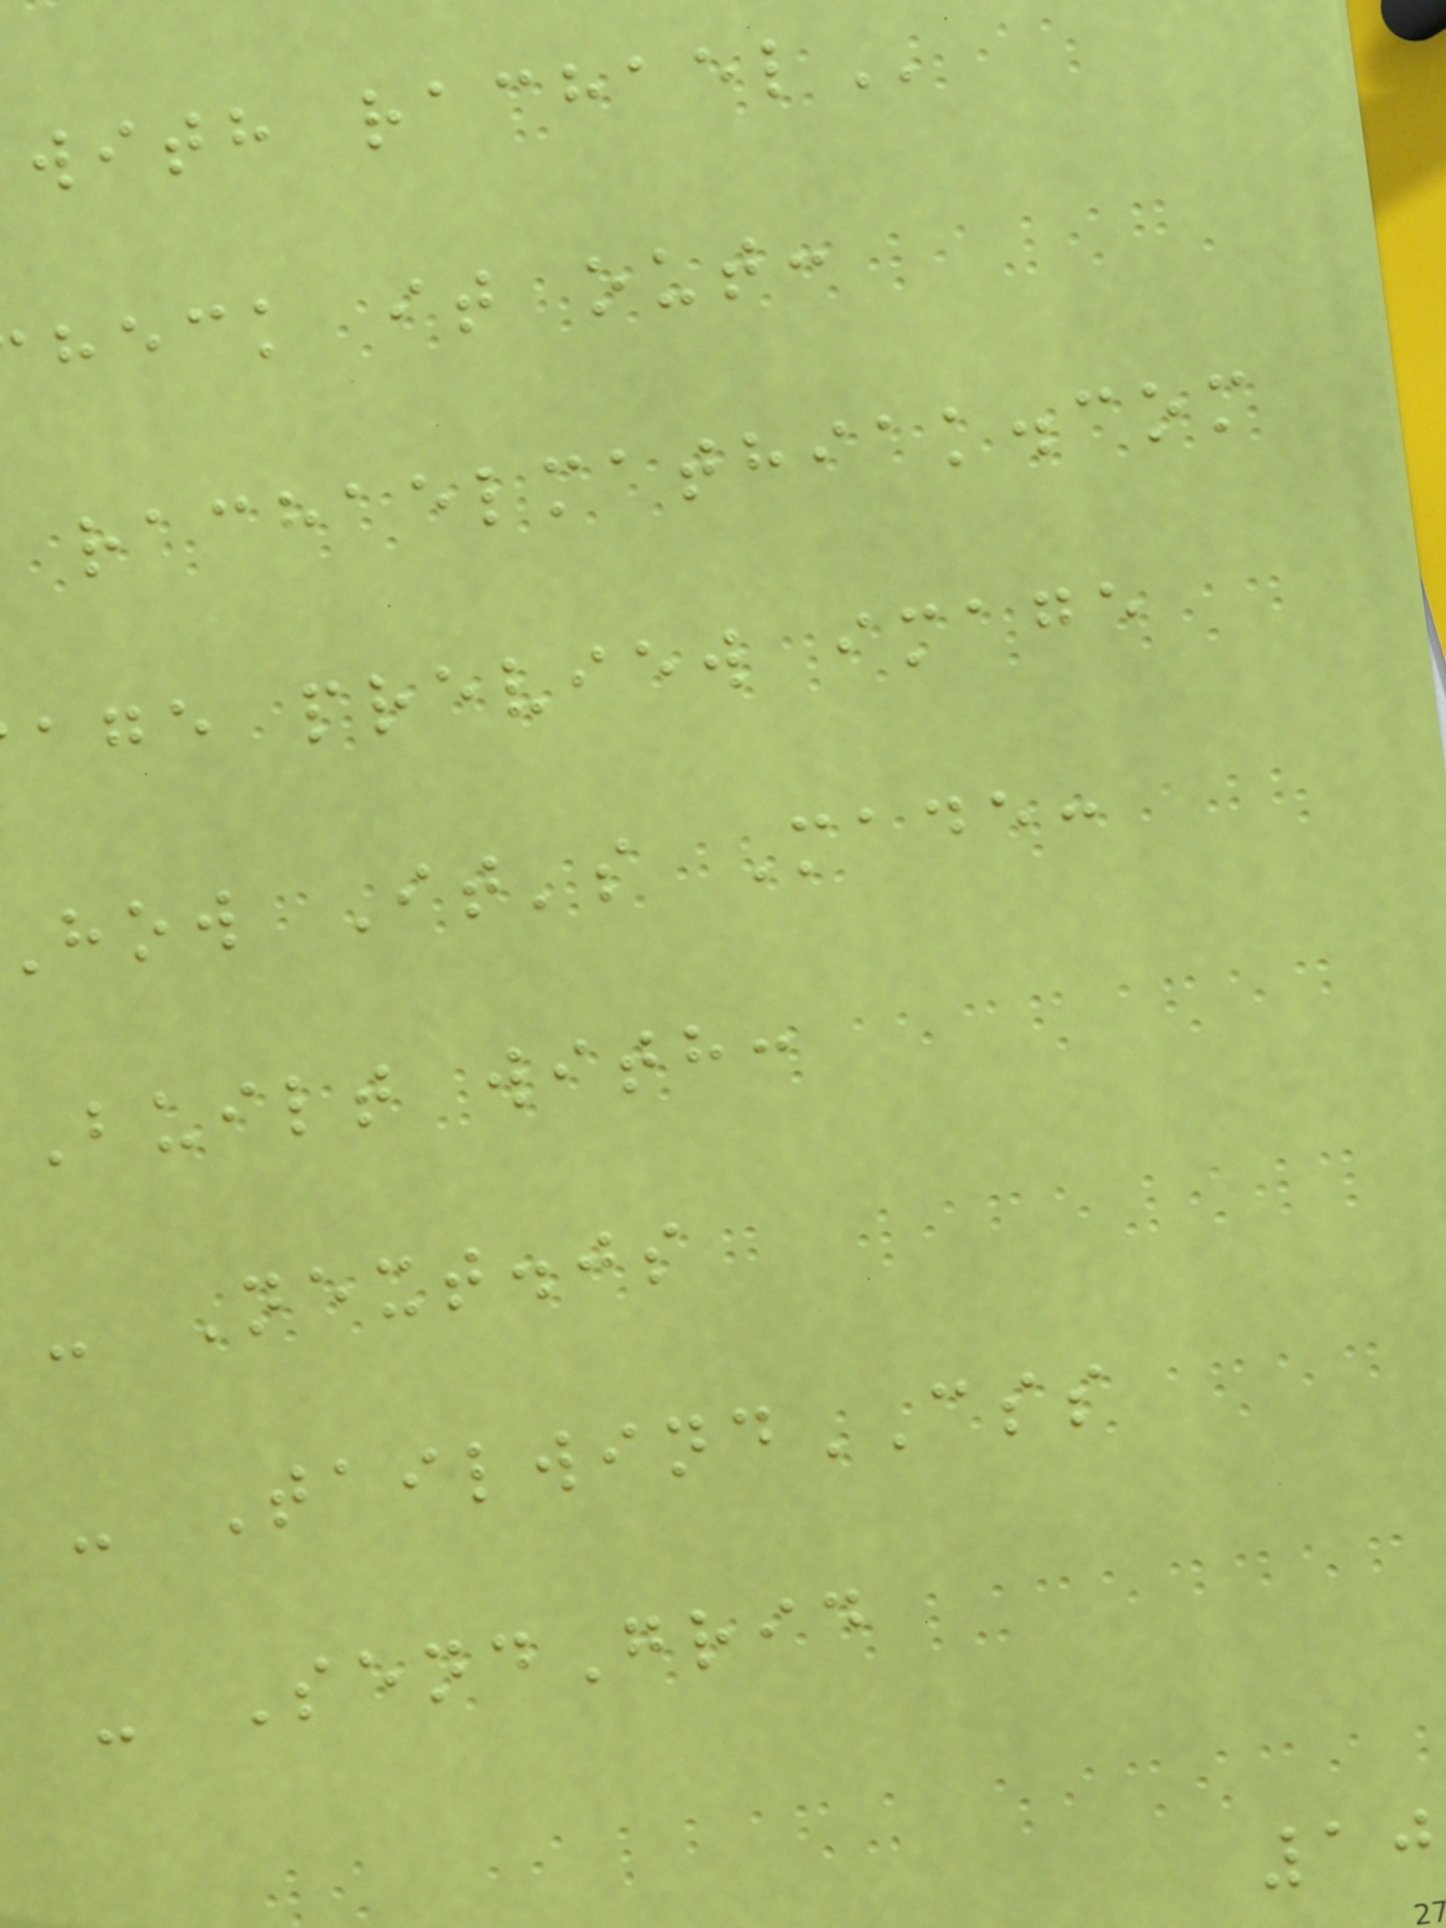with
heck it out:
rachaelmathiak.com
age preview image
how It's Made:
Built with:
- Next.js
- TailwindCSS
- SendGrid
10
